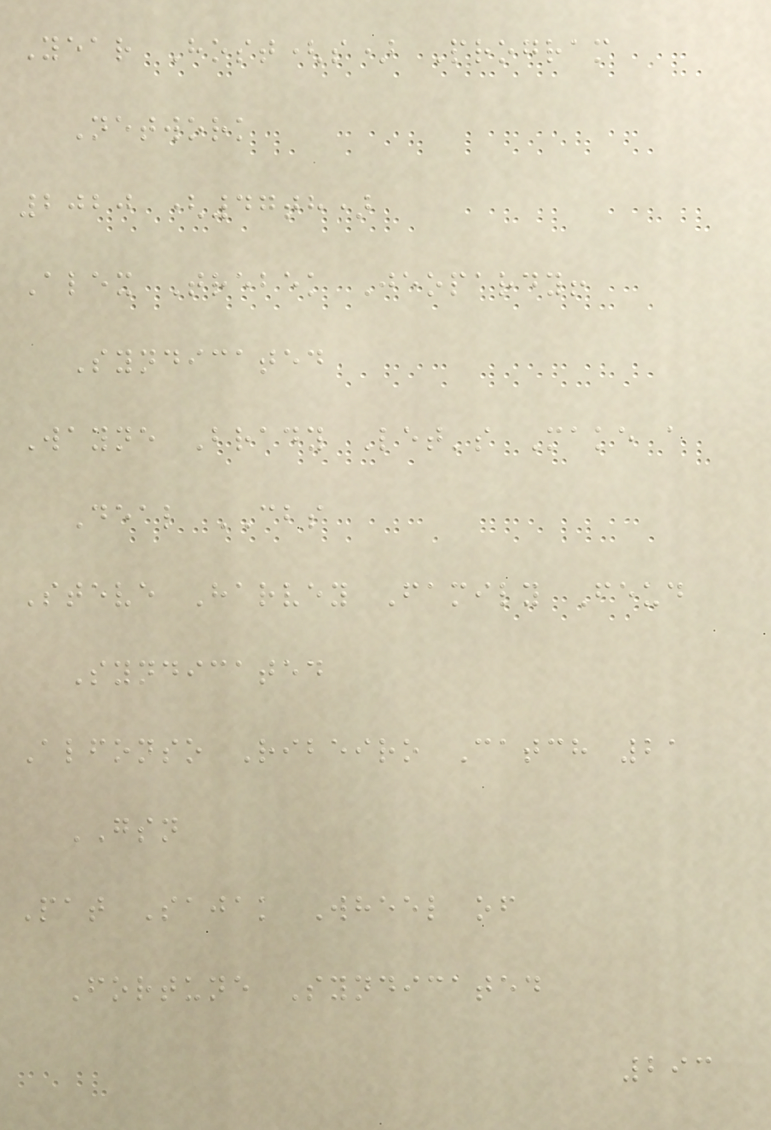Year Host(s) Program
Network
2020 (47th)
Alex Trebek Jeopardy!
Syndicated
Wayne Brady Let's Make a
Deal CBS
Steve Harvey Family Feud
Syndicated
Alfonso Ribeiro Catch 21
GSN
Pat Sajak Wheel of
Fortune Syndicated
293
